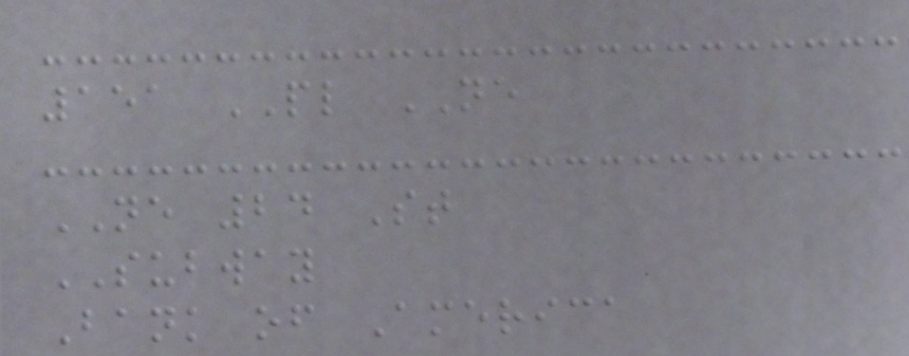151 PL NE
NE 24 St
SUBWAY
Bank of America
